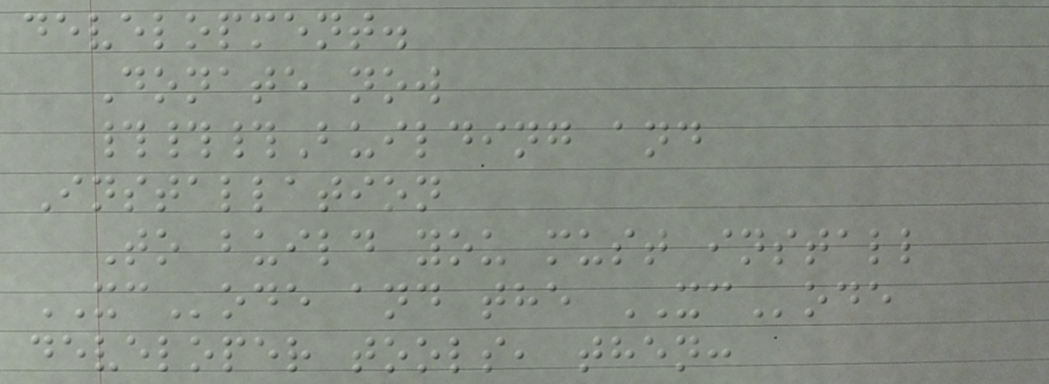development.
Donate now
###Building and
Installation
To build you must install
XCode and the XCode
developer tools, then:
